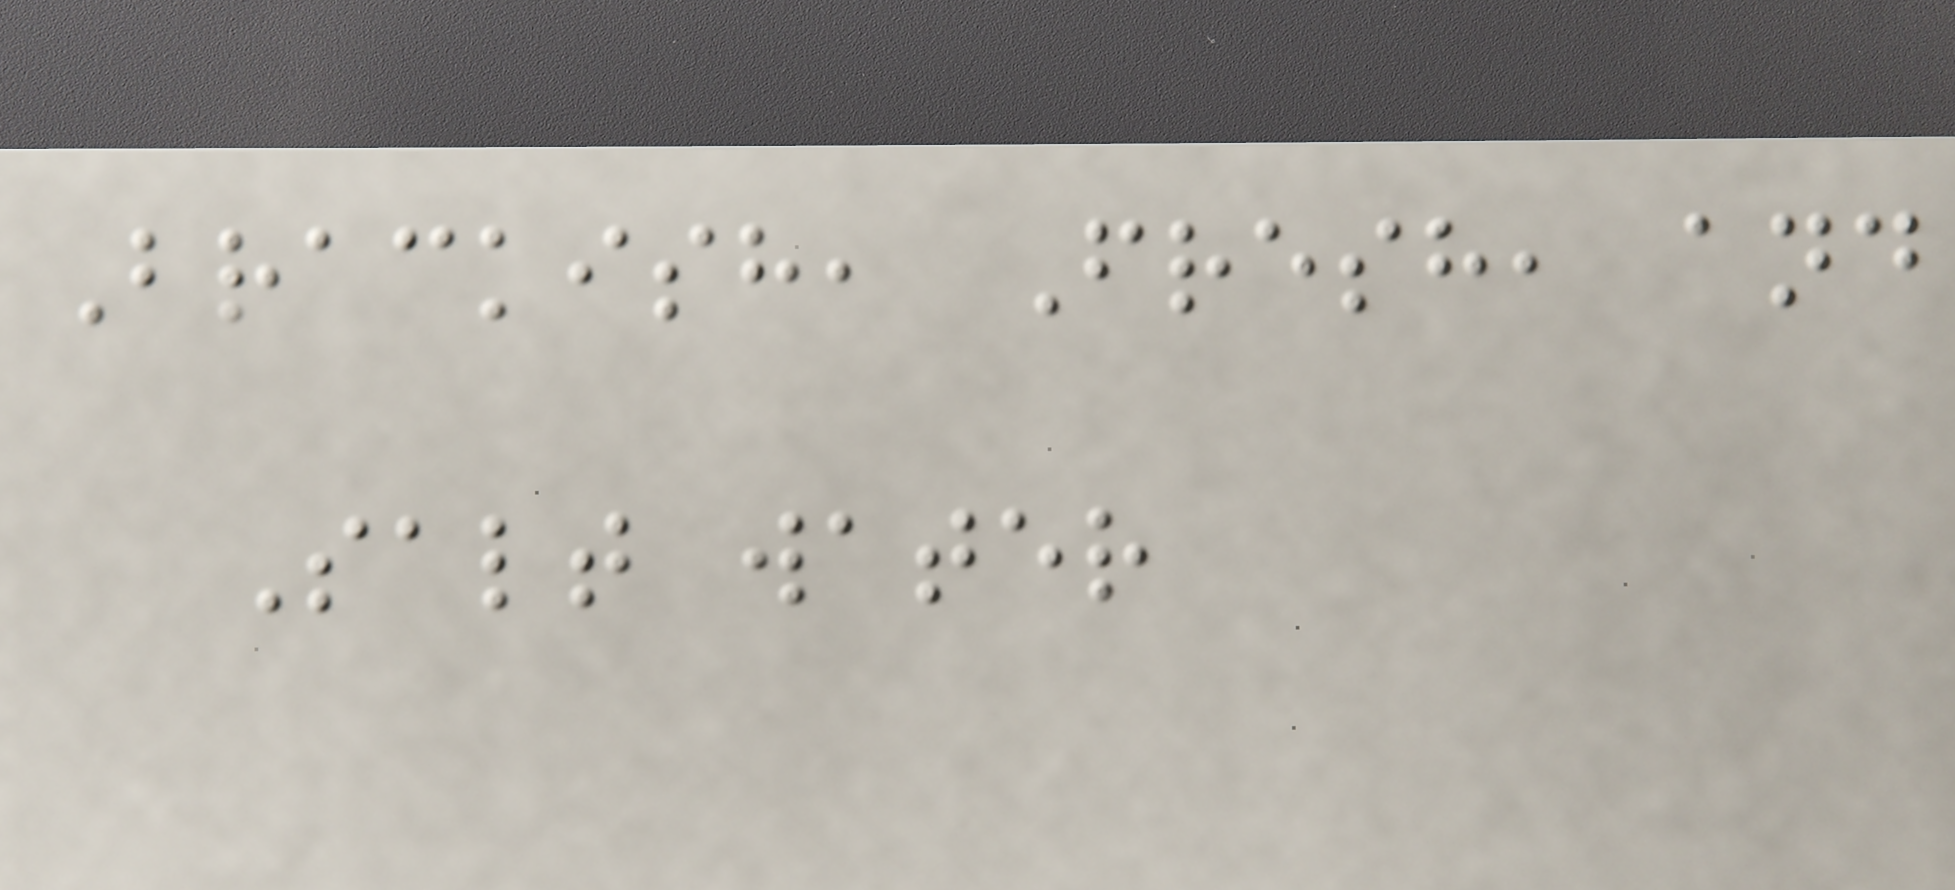Brackish, Fresh, and
Salt water
